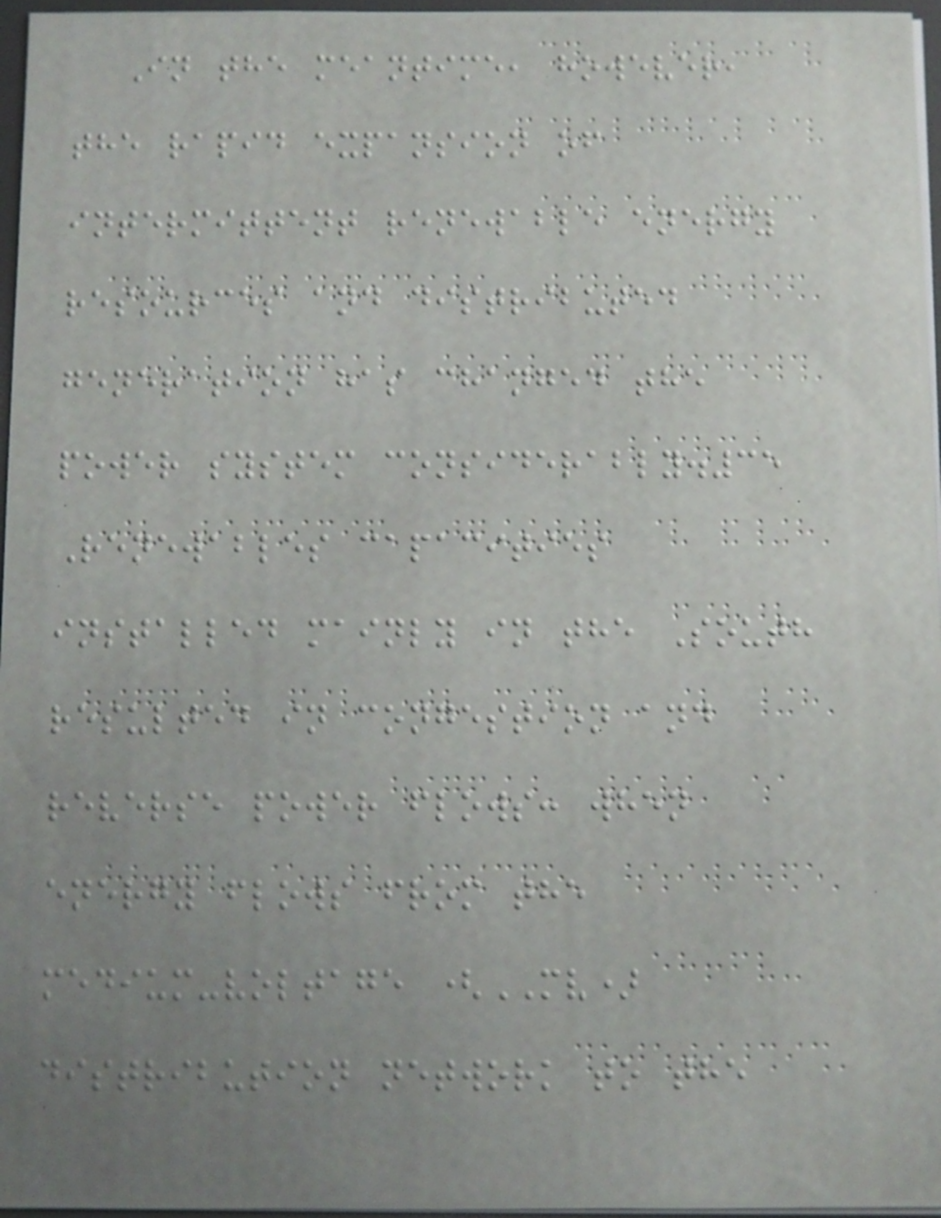In the meantime, however,
the rapid expansion of
intermittent renewable energy
resources and distributed
generation has changed the
power system considerably.35
Renewables capacities
installed mainly in the South
resulted in congestion and
reverse power flows: when
energy flows from the
medium-voltage (MV)
distribution network to the
